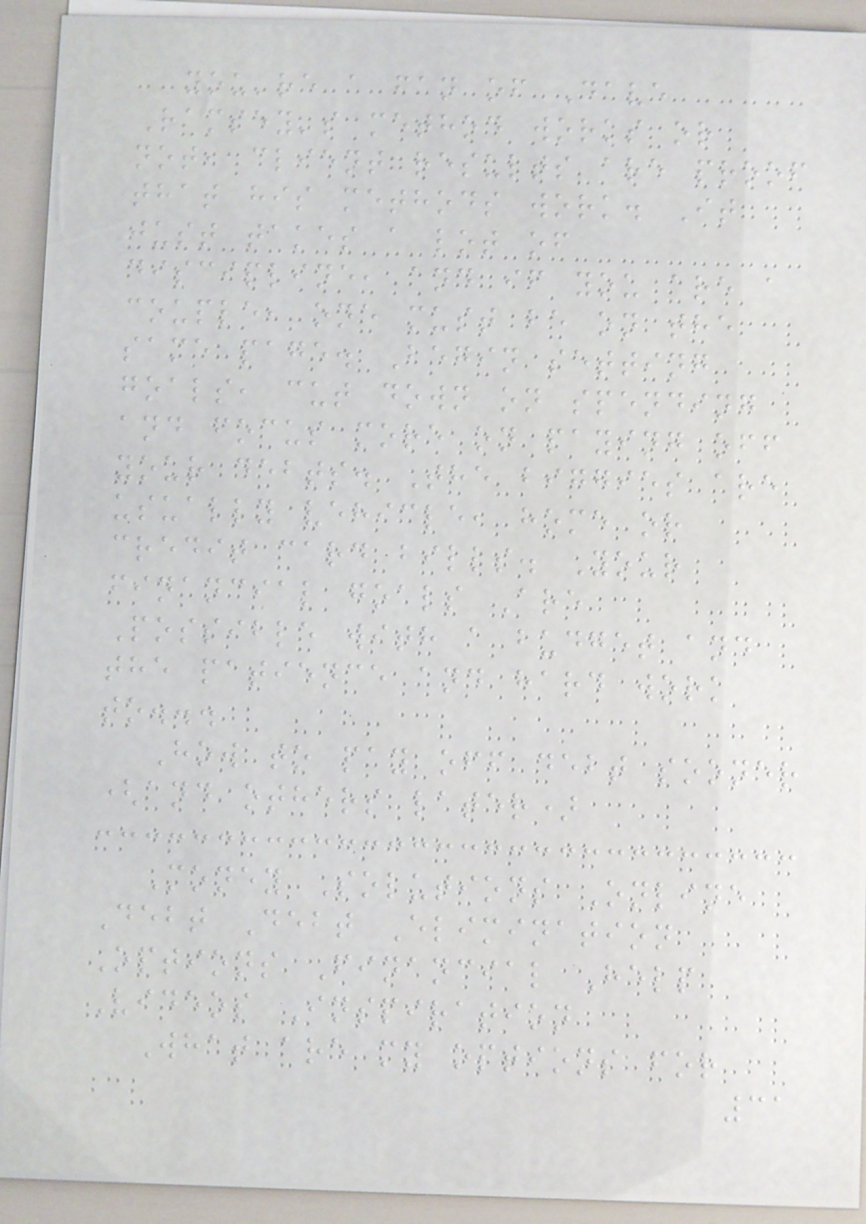you're a fan of Dave
Ramsey's method works or
not, client results are proof
that his methods work. It
just takes a lot of
discipline, and if you are a
couple, one must be on the
same page. Begin setting
goals, cut down on spending
and focus more on paying off
your debts. The biggies are
usually vehicle, home or
credit card bills. Your
financial goals Are
Possible with a budget and
the patience and hard work
to...
How to pay off debt sooner
(and others later)
Money Solutions Online
Debt Debt Elimination
Options Financial Help
Videos Inspiration
What are my options for
31
